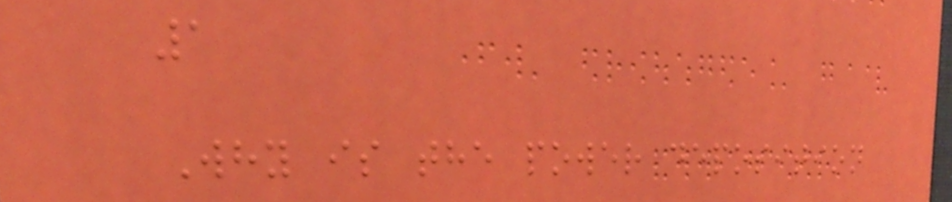1
Why is the power deposition
